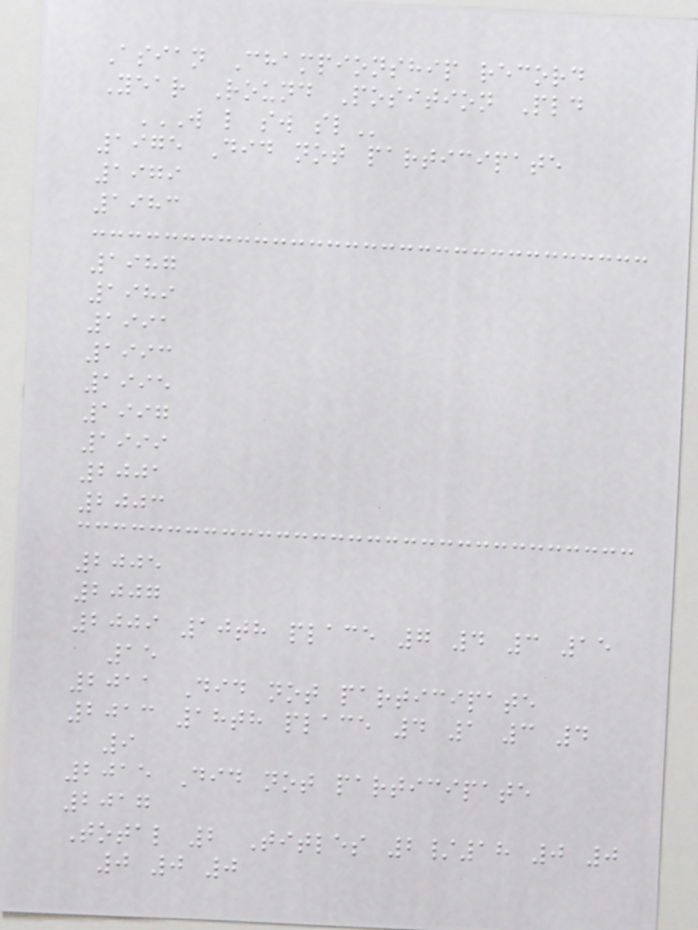Asian Championship record
Year Round Position Pld
W L SW SL
1975 Did not participate
1979
1983
1987
1989
1991
1993
1995
1997
1999
2001
2003
2005
2007
2009 10th place 7 4 3 15
15
2011 Did not participate
2013 18th place 4 1 3 4
9
2015 Did not participate
2017
Total 2 Titles 2/18 0 0
0 0 0
